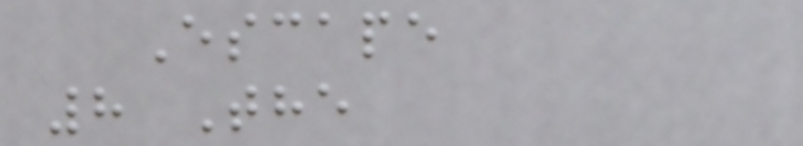Escape
8 The
